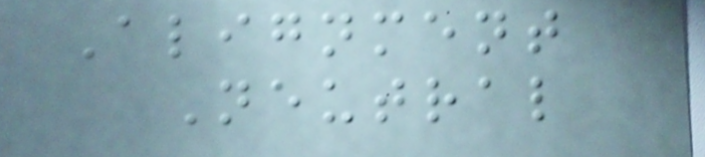Alignment
Neutral
